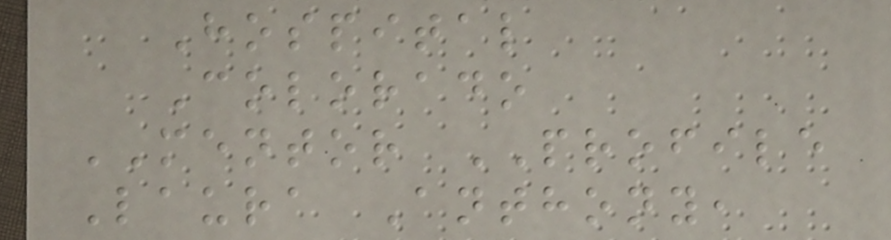Hospital
Colorado
MENTOR PROFILE
Laura Anthony,
